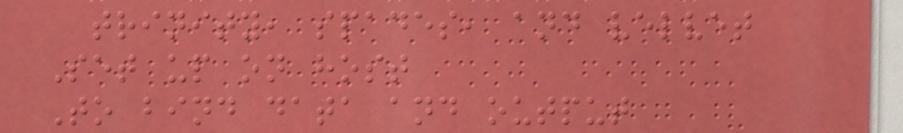trinity, spades, and velvet
Set up on host
To bind data and output
